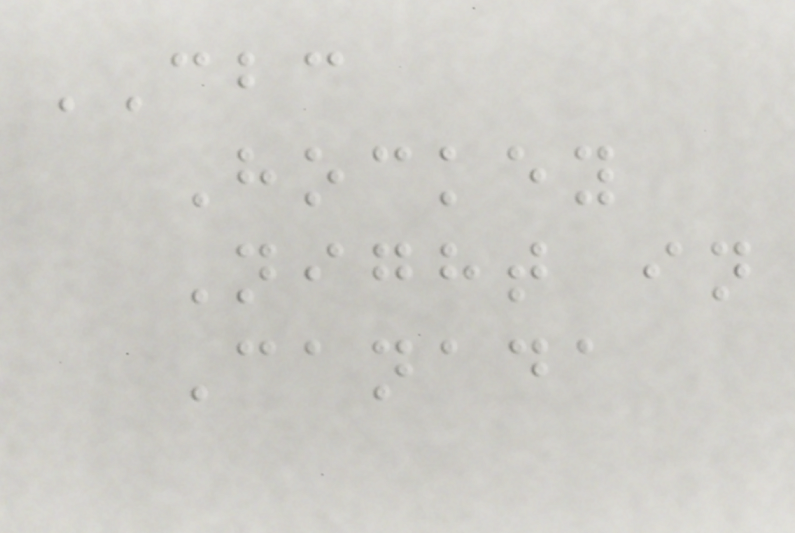CBC
Hockey
Night in
Canada
